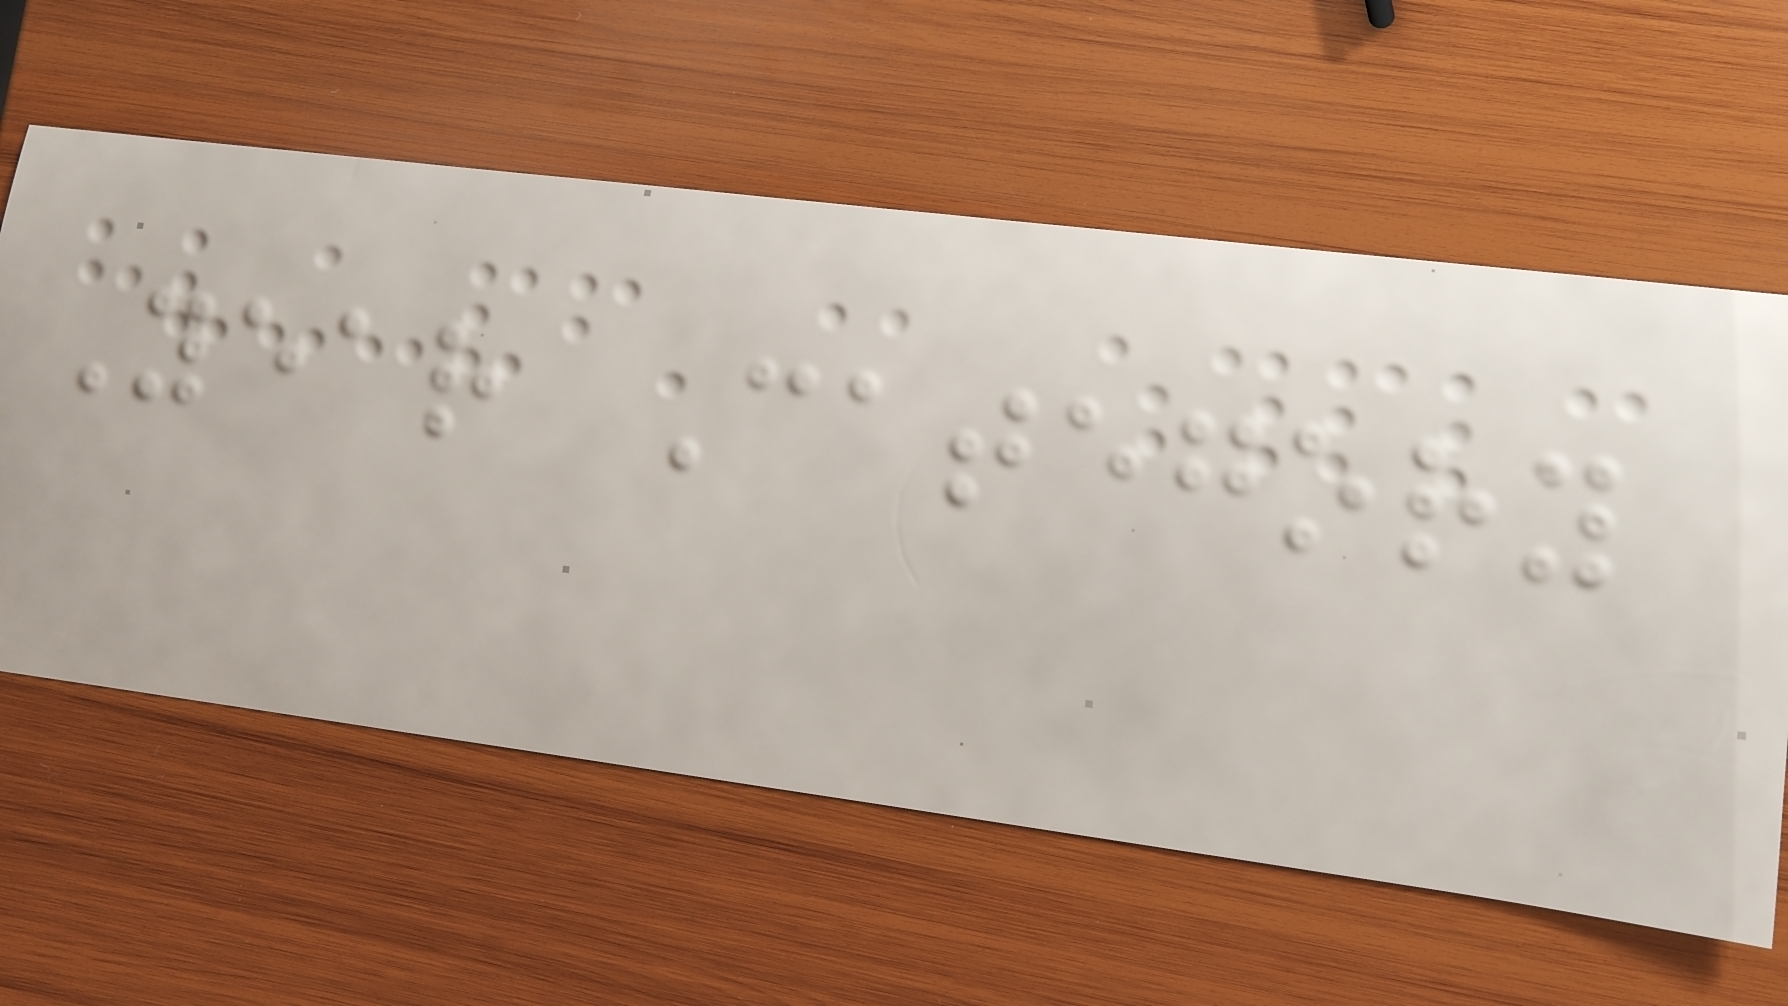Year Category
